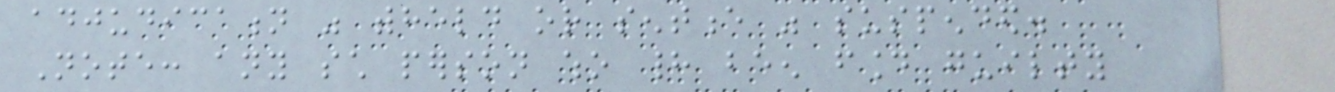adjudication was withheld or sentence was suspended.
Note: any such person who had been found guilty
